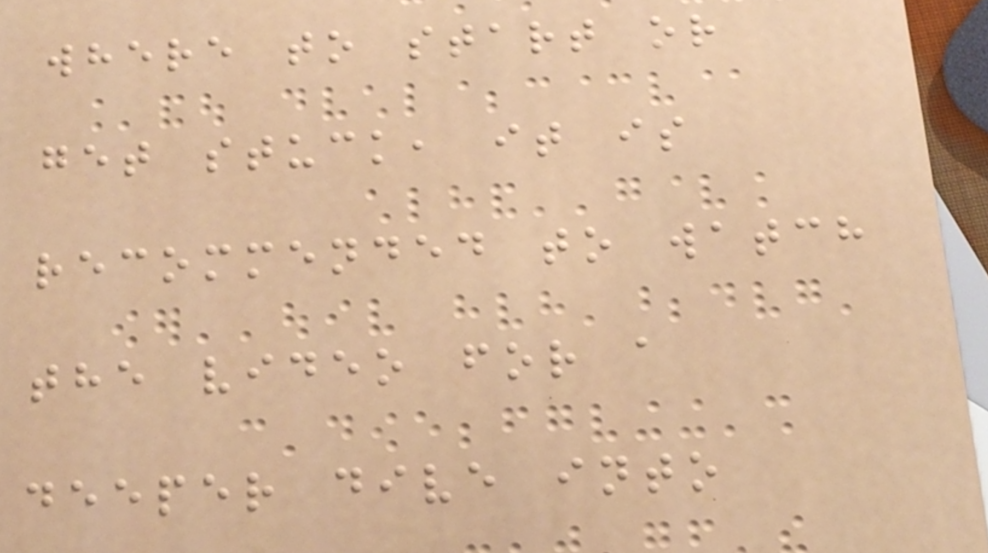where to start or
get stuck, it is
recommended to watch
the video for a
deeper dive into
